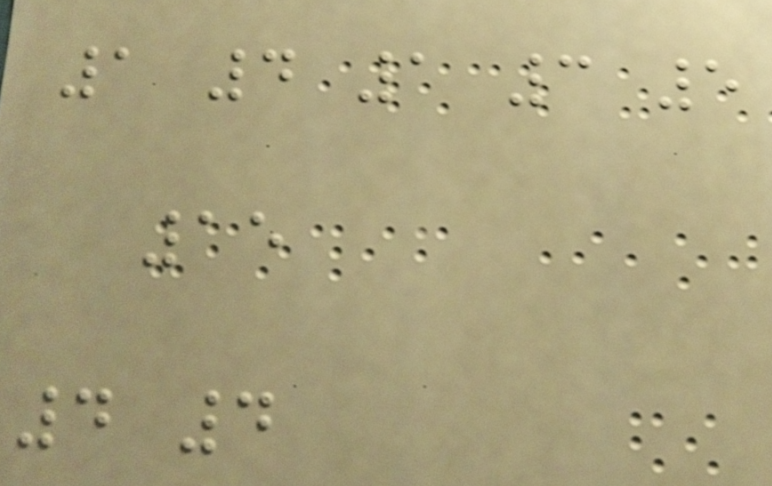1 4 1 3 5
15
4 4
